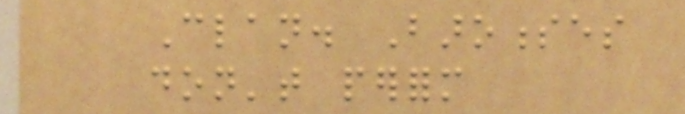Clan. Baronesses
don't perform
